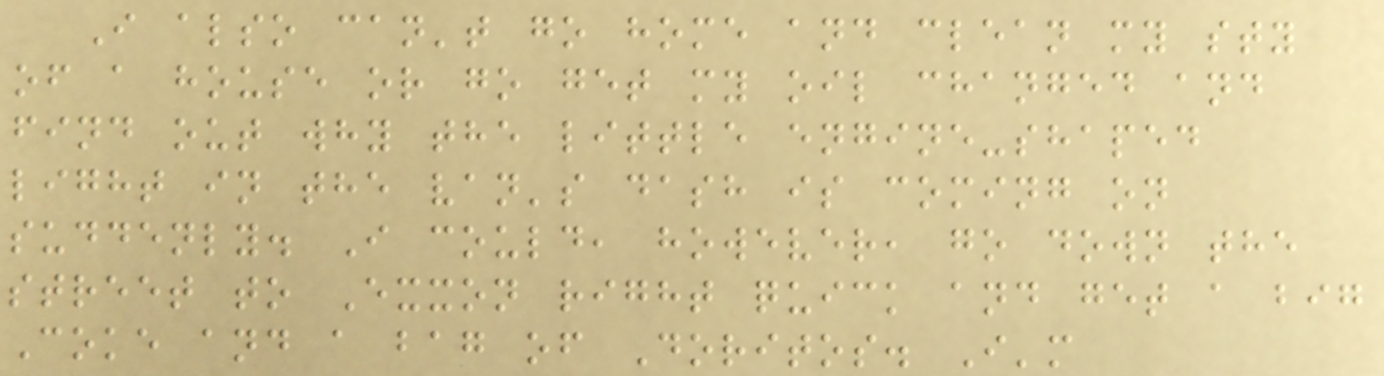I also can't go home and clean my sty
of a house or go get my oil changed and
find out why the little engine-shaped
light in the van's dash is coming on
suddenly. I could, however, go down the
street to Exxon right quick and get a big
Coke and a bag of Doritos. I'm
